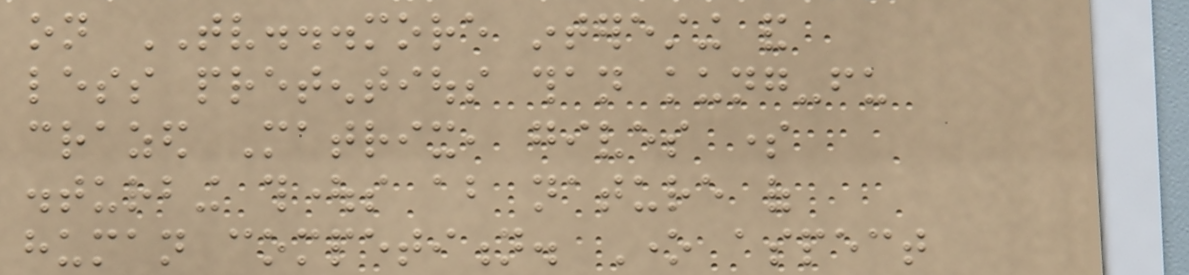on TV...more interesting and
less pretentious than kung-fu
crazed Matrix, gives some
disturbing thoughts about nature of
human competition. One aspect
